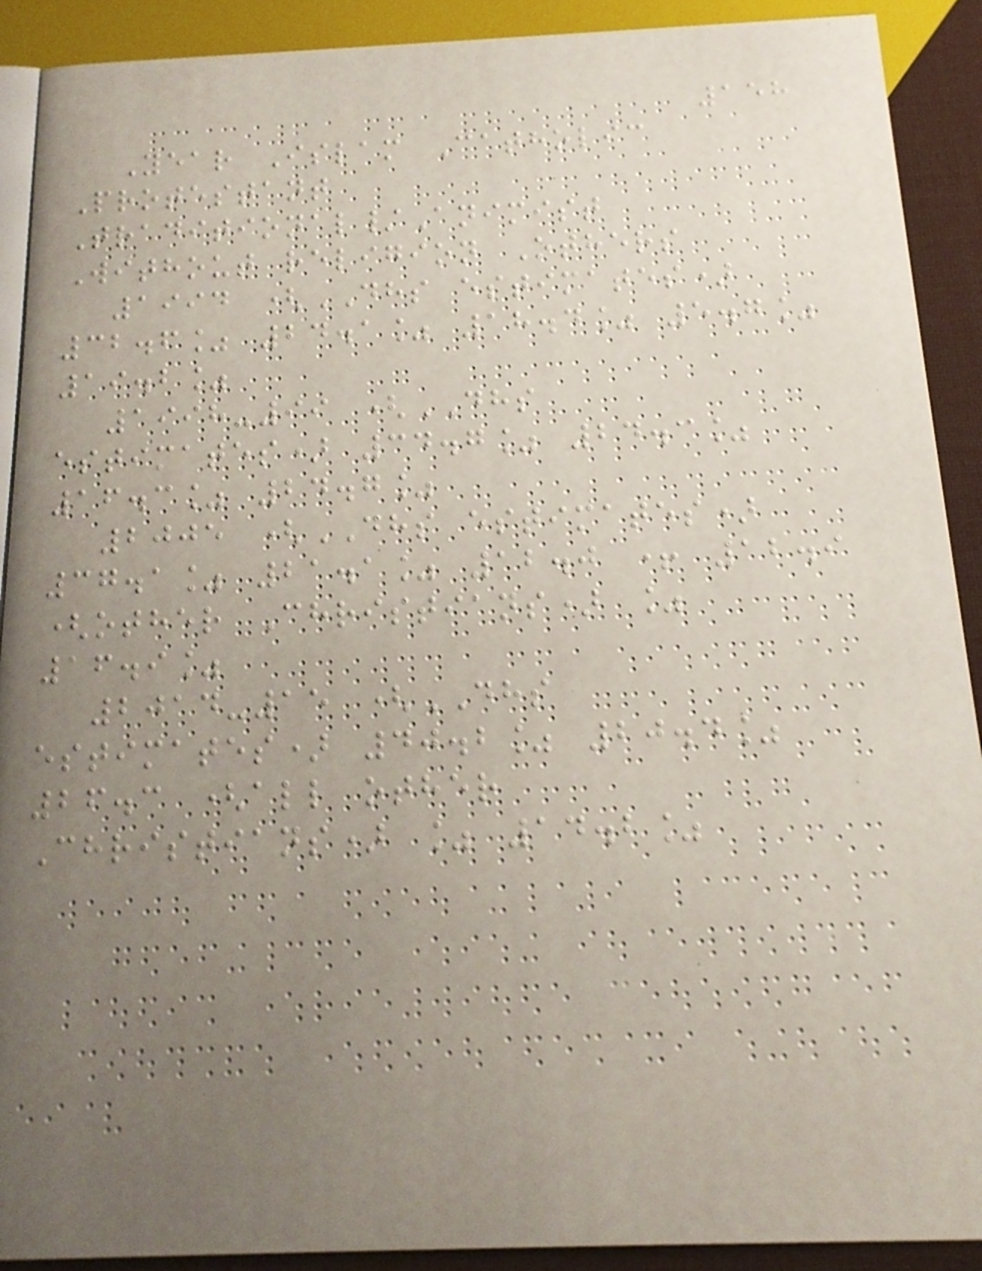158
Year Islam Catholic
Protestant
Traditional/Animist
Without religion Others
1994 (DHS estimates)
32.6% 24.1% 18.4% 5.7%
19.2%
1998-99 (DHS
estimates) 34.7% 24.3%
16.3% 24.7%
2005 (DHS estimates)
37.1% 21.1% 12.0 + 12.9
(other Christians) %
16.9%
2014-15 (DHS
estimates) 40.2% 20.4%
26.3 (all other
Christians) % 14.2%
